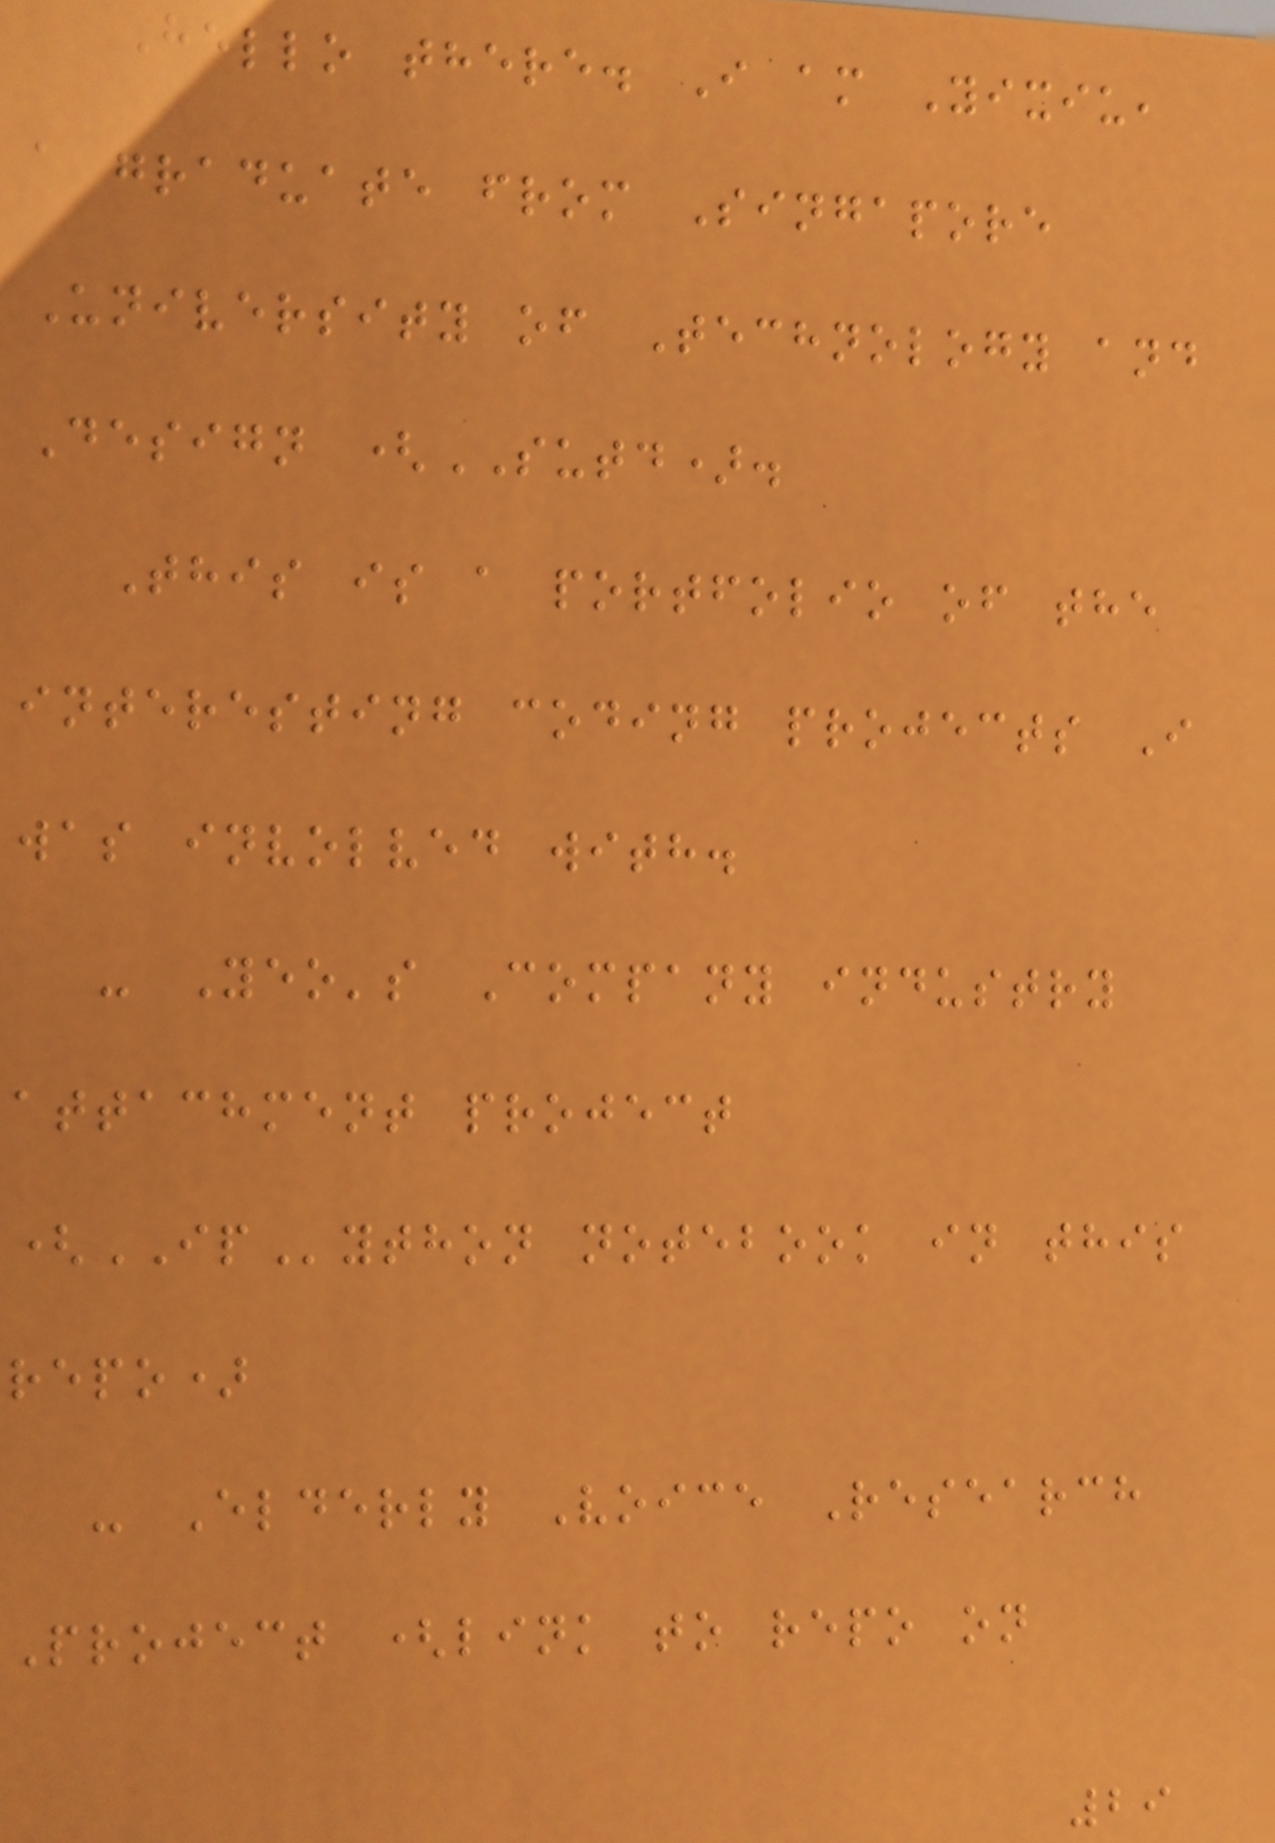Hello there. I am Yixiu,
a graduate from Singapore
University of Technology and
Design (SUTD).
This is a portfolio of the
interesting coding projects I
was involved with.
- Yeo's Company industry
attachment project
(IPython notebook in this
repo)
- Elderly Voice Research
Project (link to repo on
29
